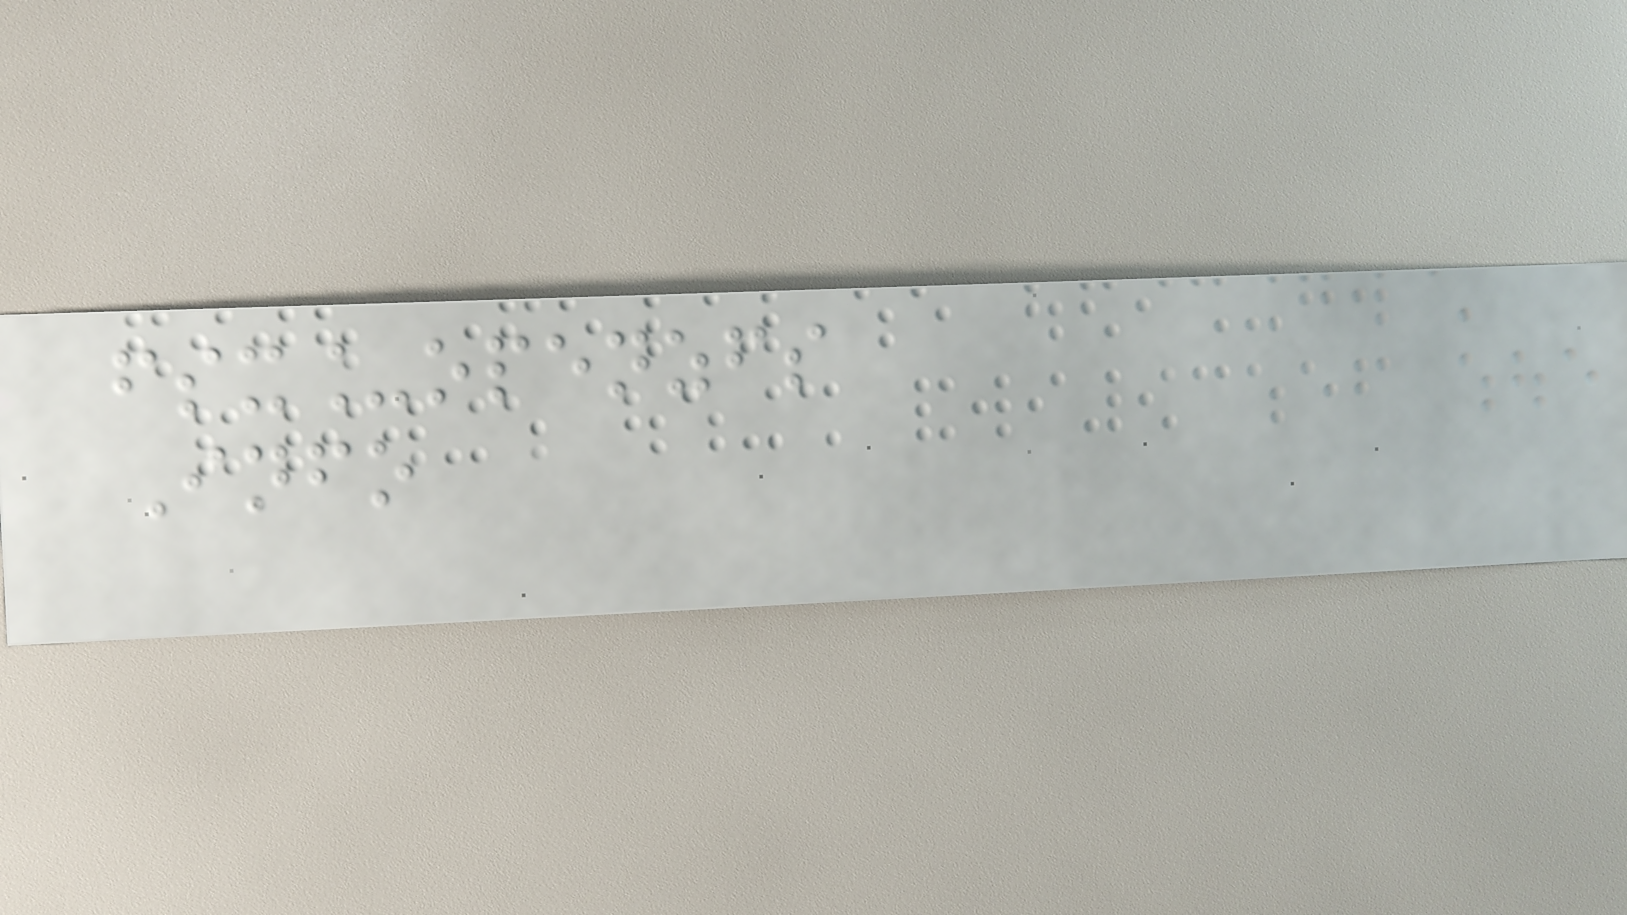fsx_openzfs
Info
